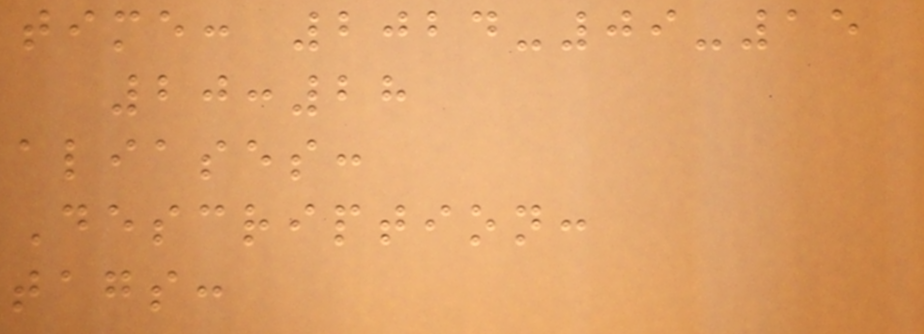time: 2024-09-15
20:28
aliases:
Description:
tags:
